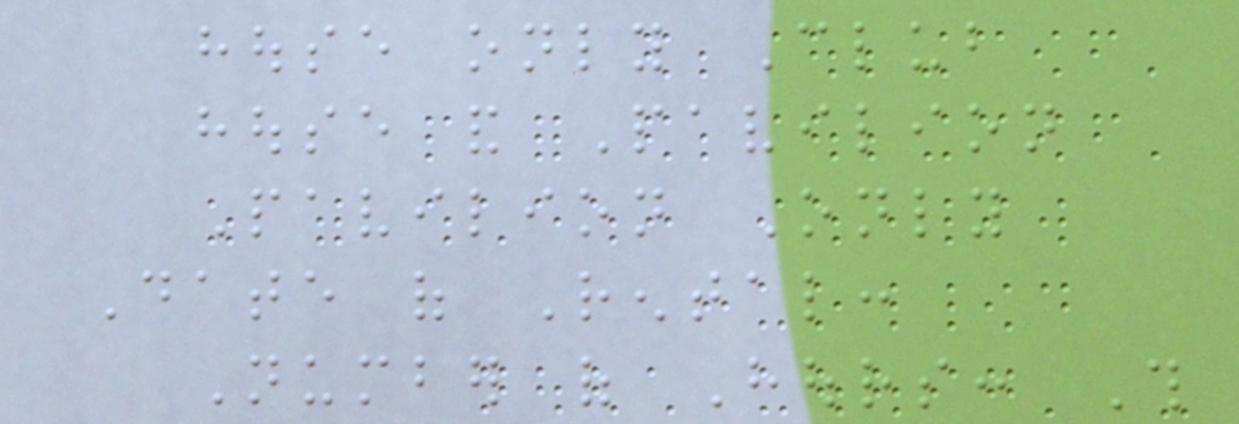house only Club
house and Pavilion
Pavilion Only
Date of Rental:
Number of Hours: This
